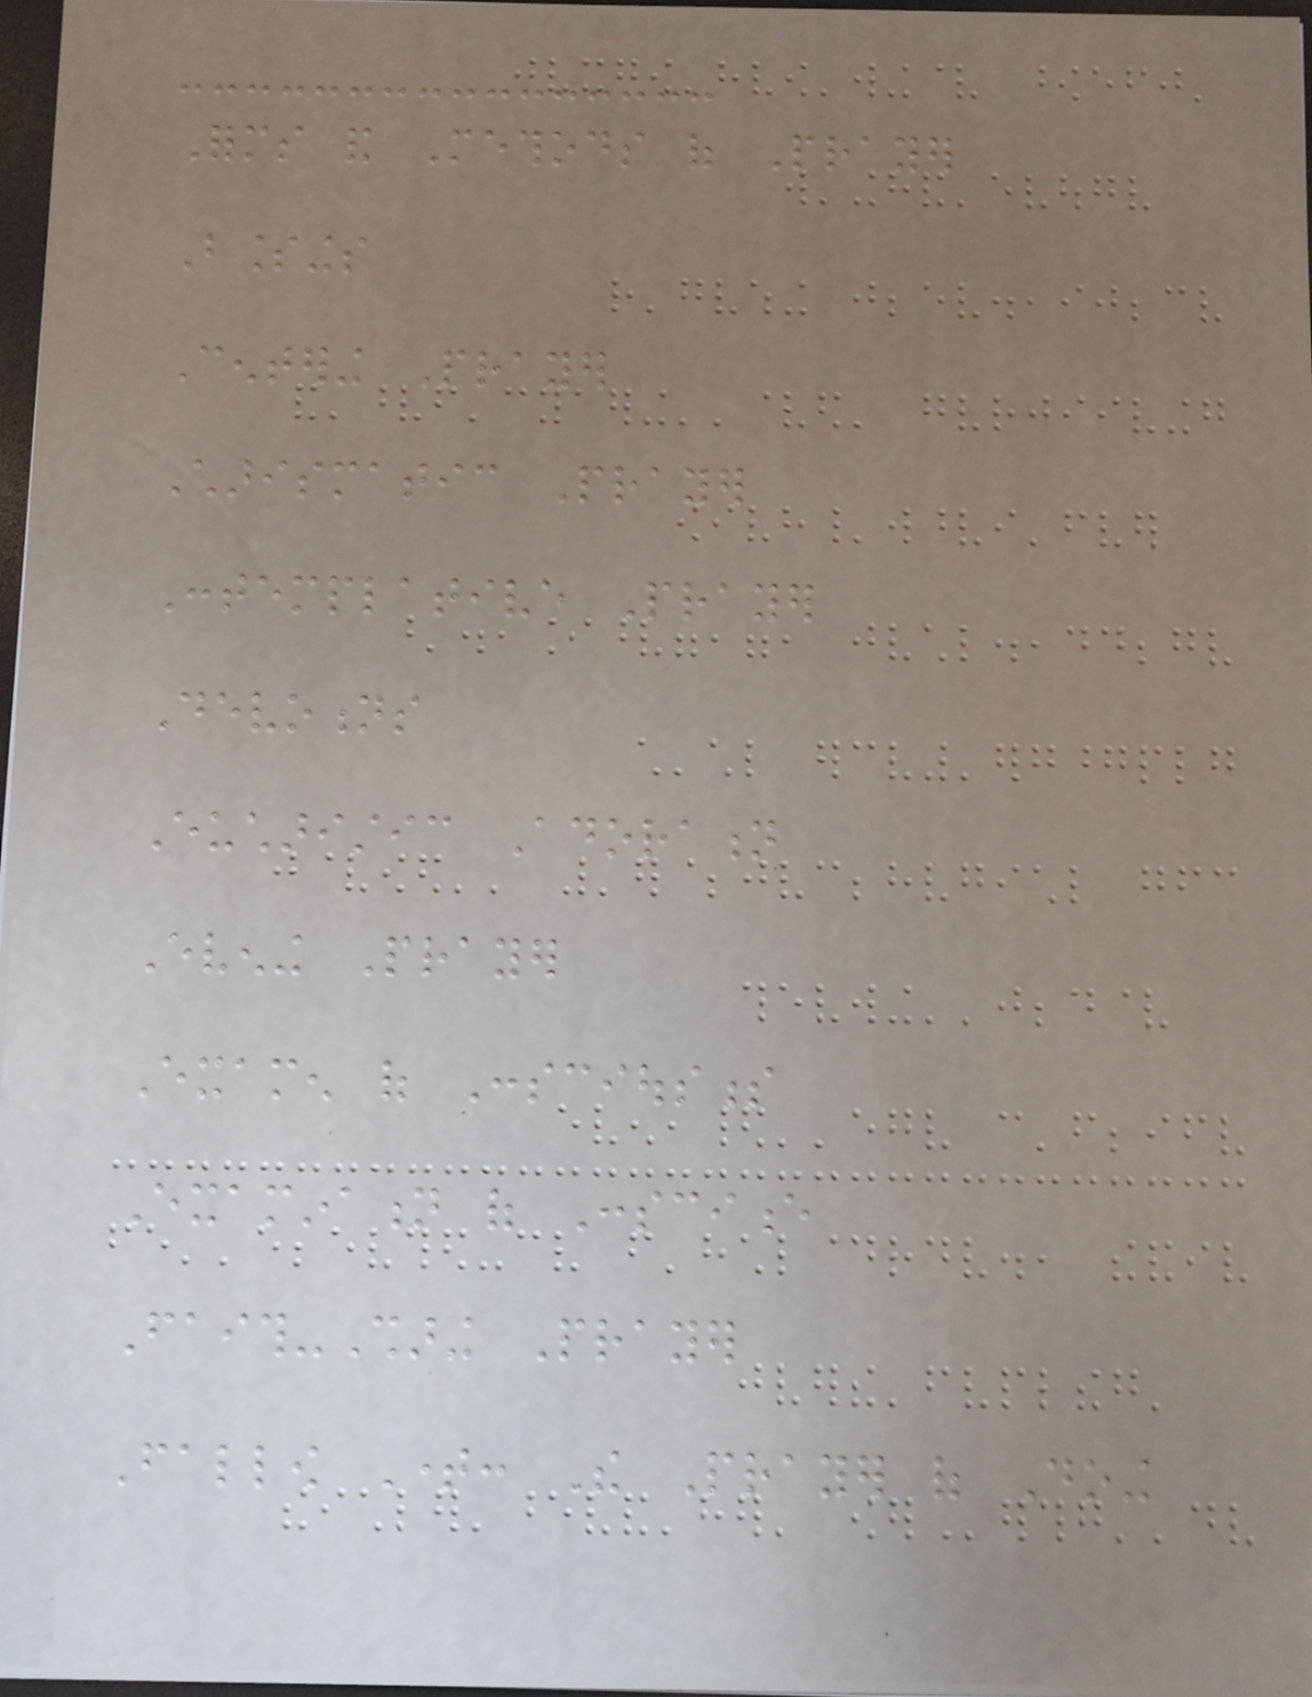Forms and Methods of Prayer
Blessings
Centering Prayer
Charismatic Prayer
Contemplative Prayer
Devotions
Eucharistic Adoration
Evening Prayer
Examen of Consciousness
Examination of Conscience
Faith-Sharing Prayer
Fallow Time: The Prayer of Doing
